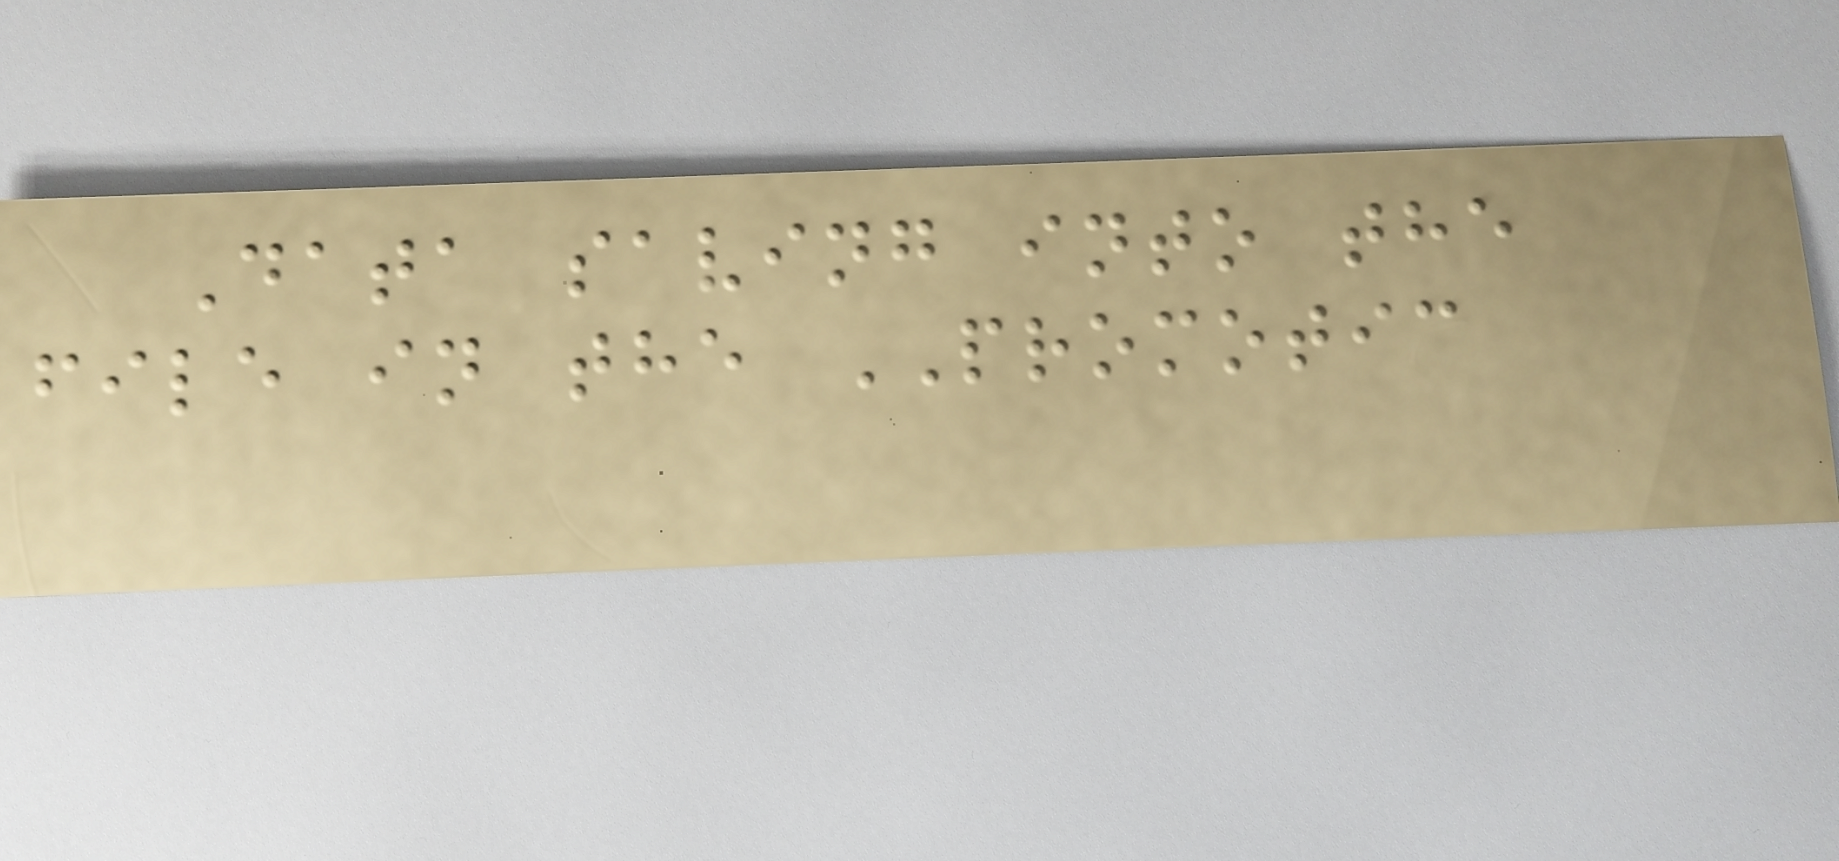Data saving into the
file in the PROMOTIC
